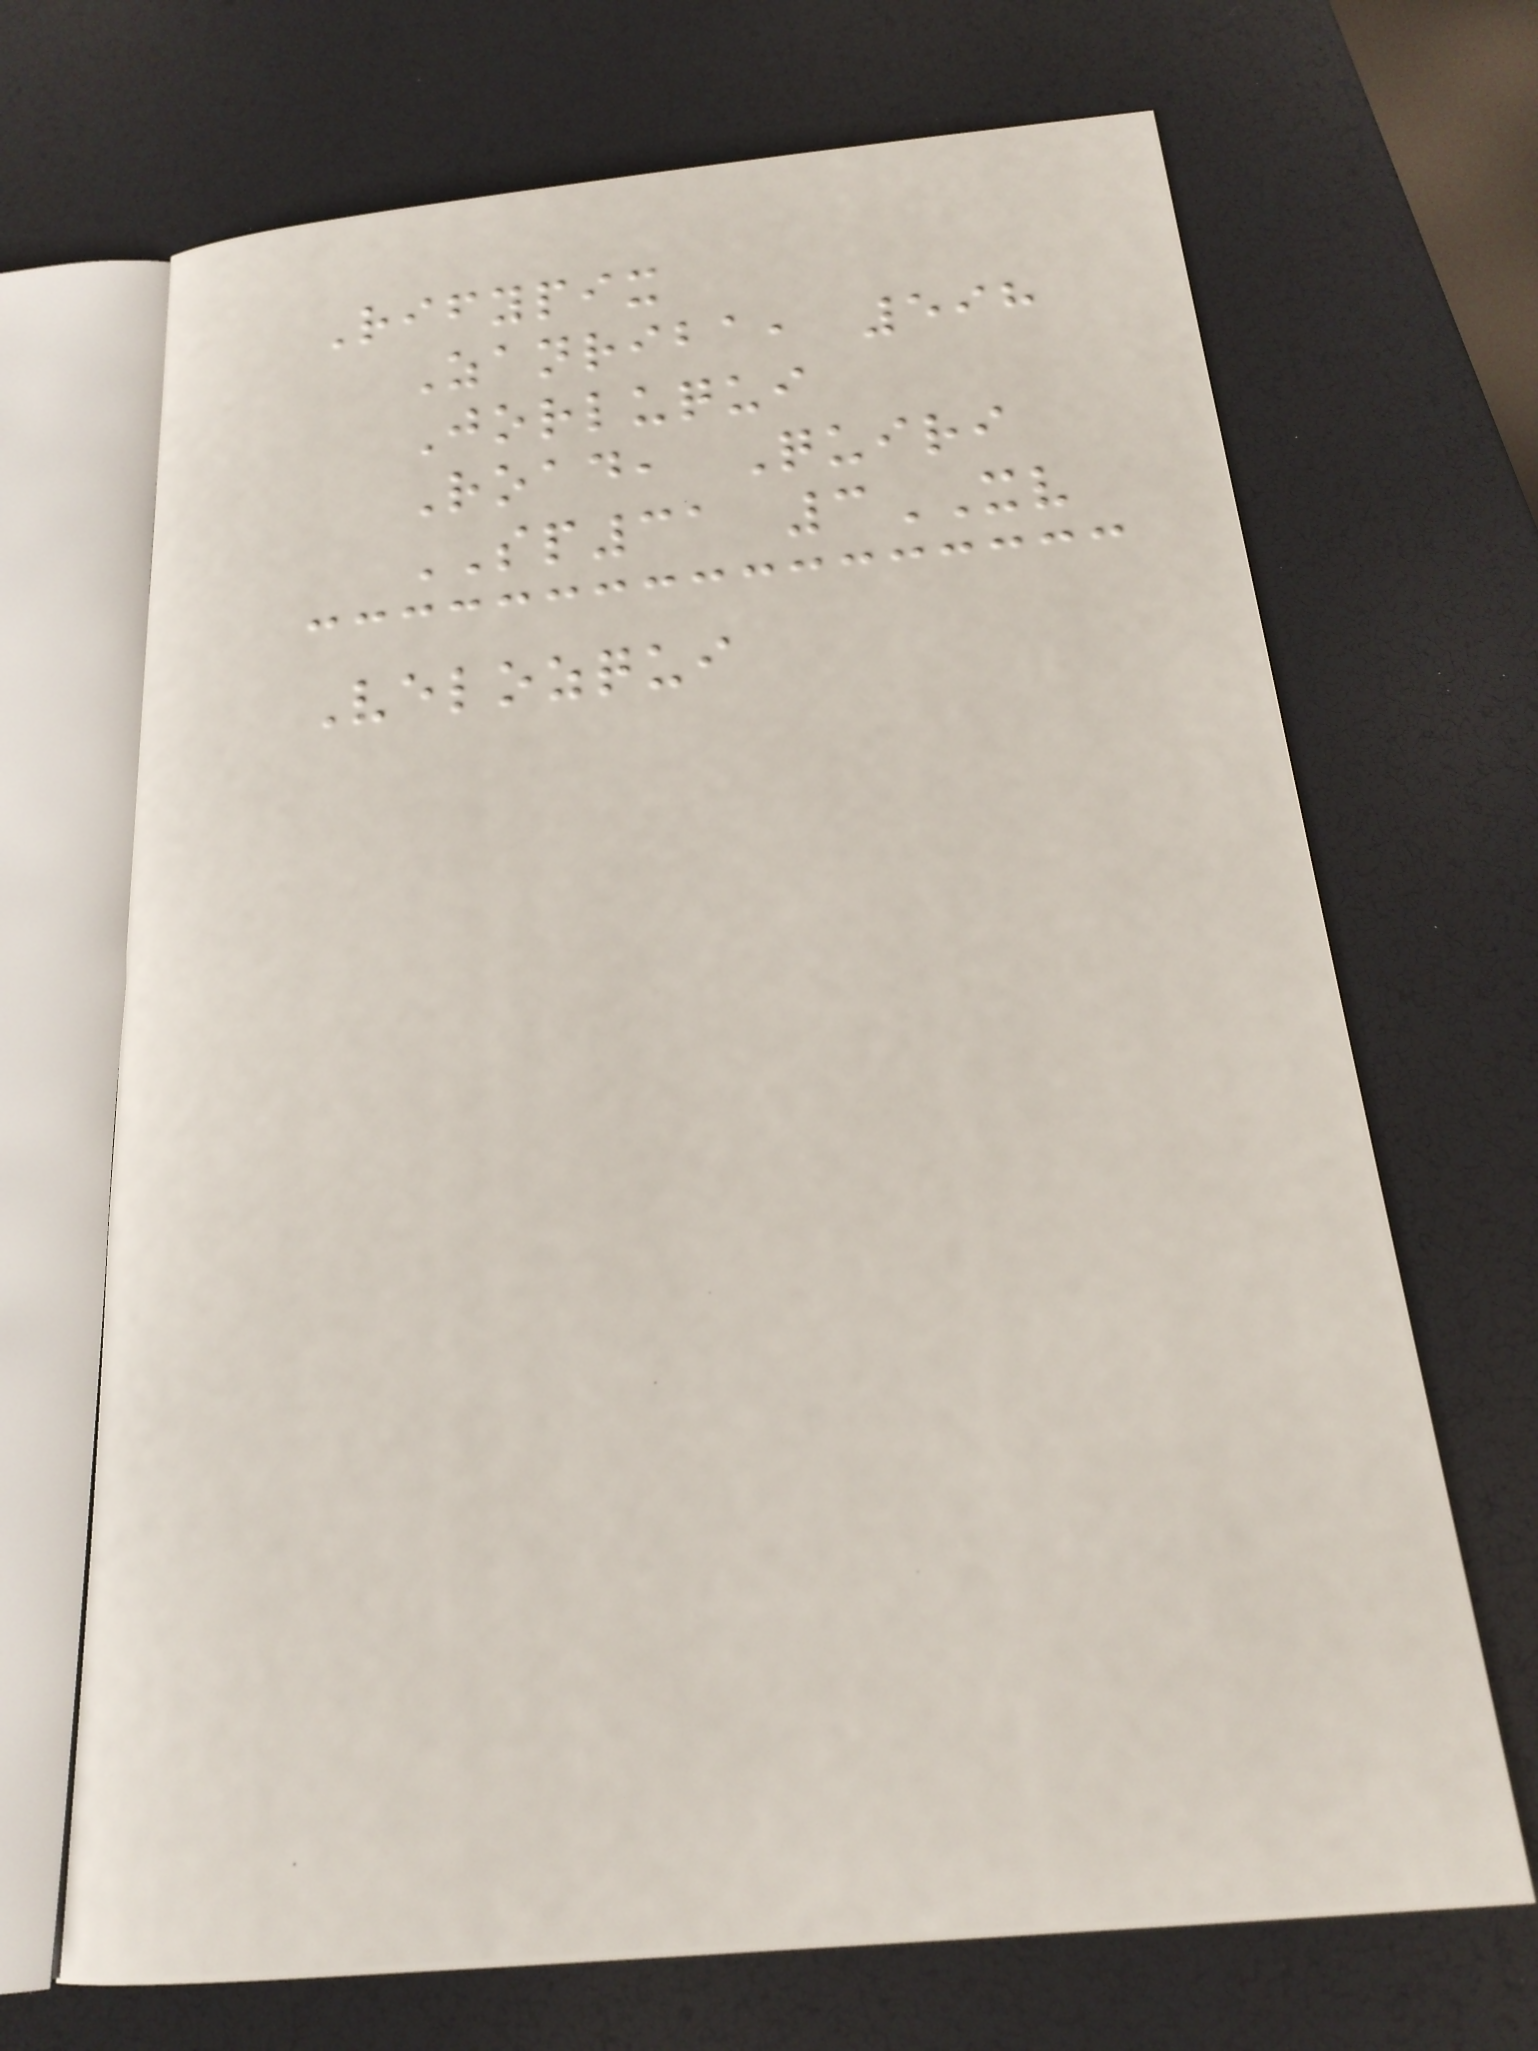Rifypix
Zanriba, 598
Jorluqui
Road, Quiri
SP31 3XV
Velozqui
